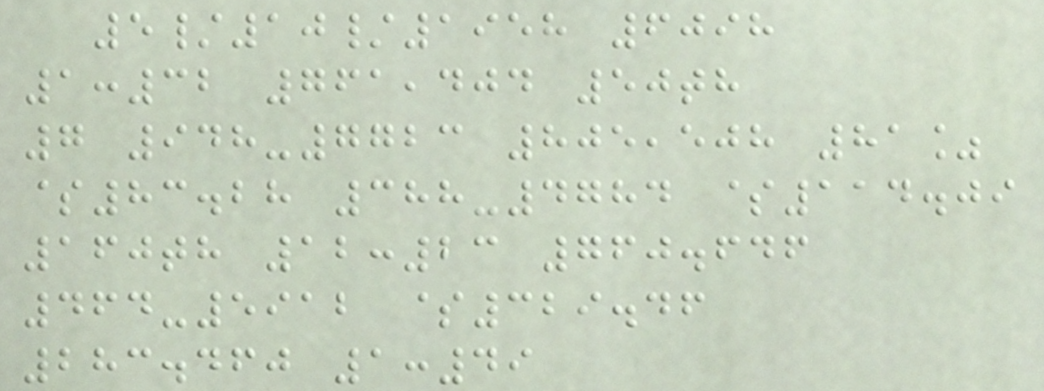5/10/1958 6098
1:32 761,404 50th
7 948-7723 805,508 81%
$83.28 388-4784 $114.09
160th 12:23 760.646
464-5912 $329.46
283.460 1:49
